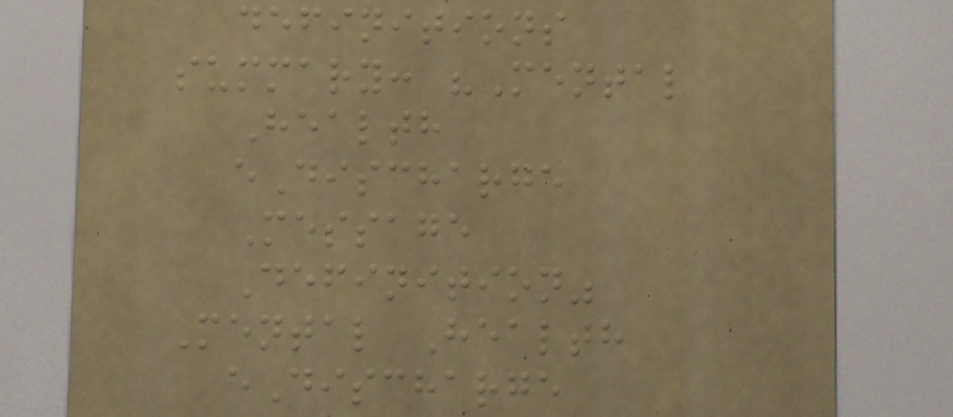definitions
summary: "Mental
Health
eDischarge
Message
Definition"
Mental Health
eDischarge
